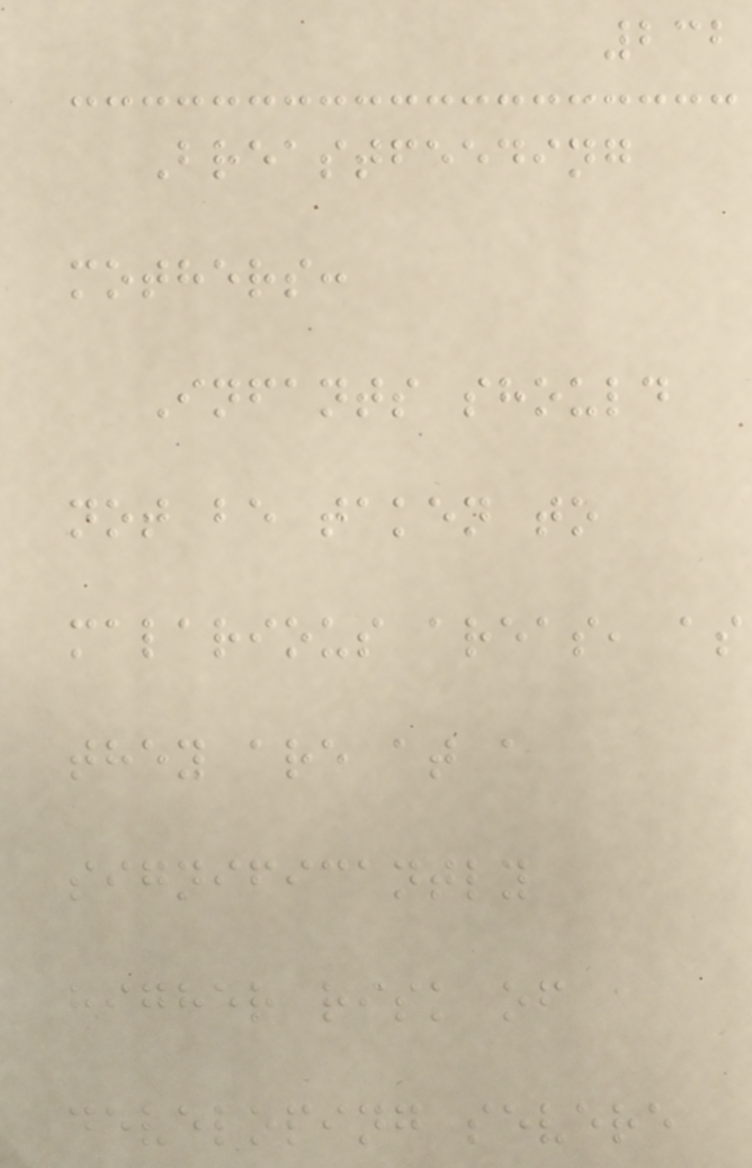232
Breastfeeding
mothers:
Infants should
not be taken to
malarious areas, as
they are at a
significantly
higher risk of
developing severe
